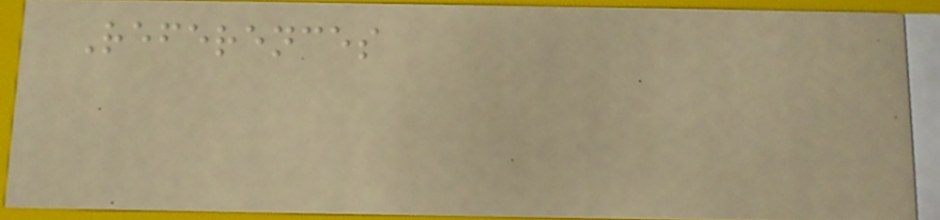References
